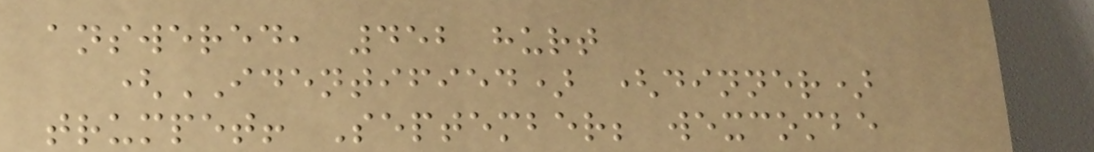answered, 452 hurt
(IDENTIFIED) (dinner)
trumpet! September; wexcombe
